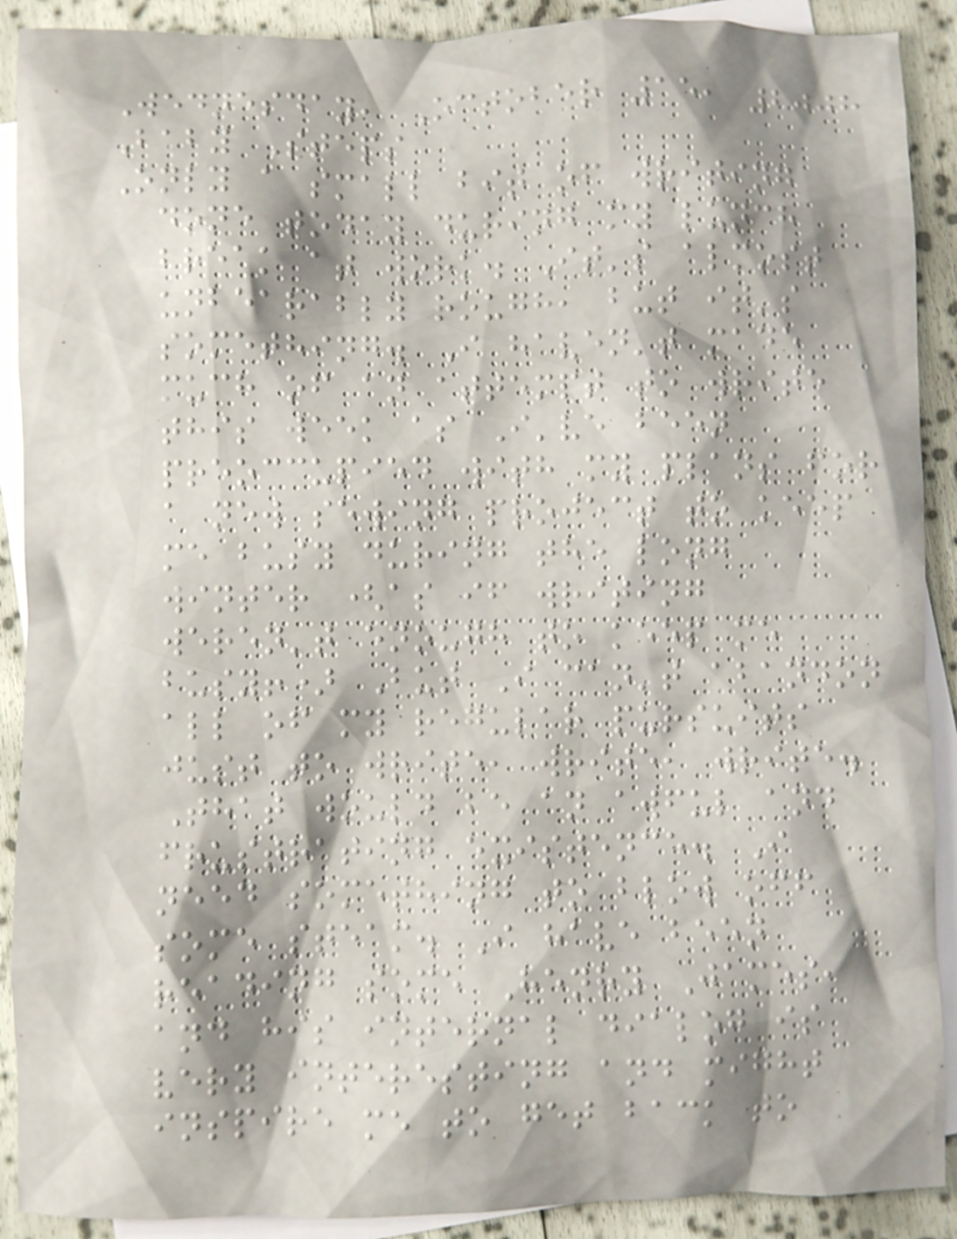Wednesday, October 15, 2008
Baby Steps
Only a small bit of writing
done today during my lunch
break at work. It's almost
unbearably rough, but it's
something. I haven't made
much of an attempt to write
this week as I've been
preoccupied with my plans for
a new sewing project to keep
me busy during the long
winter (as if writing
weren't enough to keep me
busy!) But I can't abandon
all of my regular pursuits
just to write, write, write.
That would be an awful and
frustrating existence. I
need something to blow off
some steam. I have been
reading some Henry James,
and his internal dialog is
very interesting and might
inspire me to get back to
